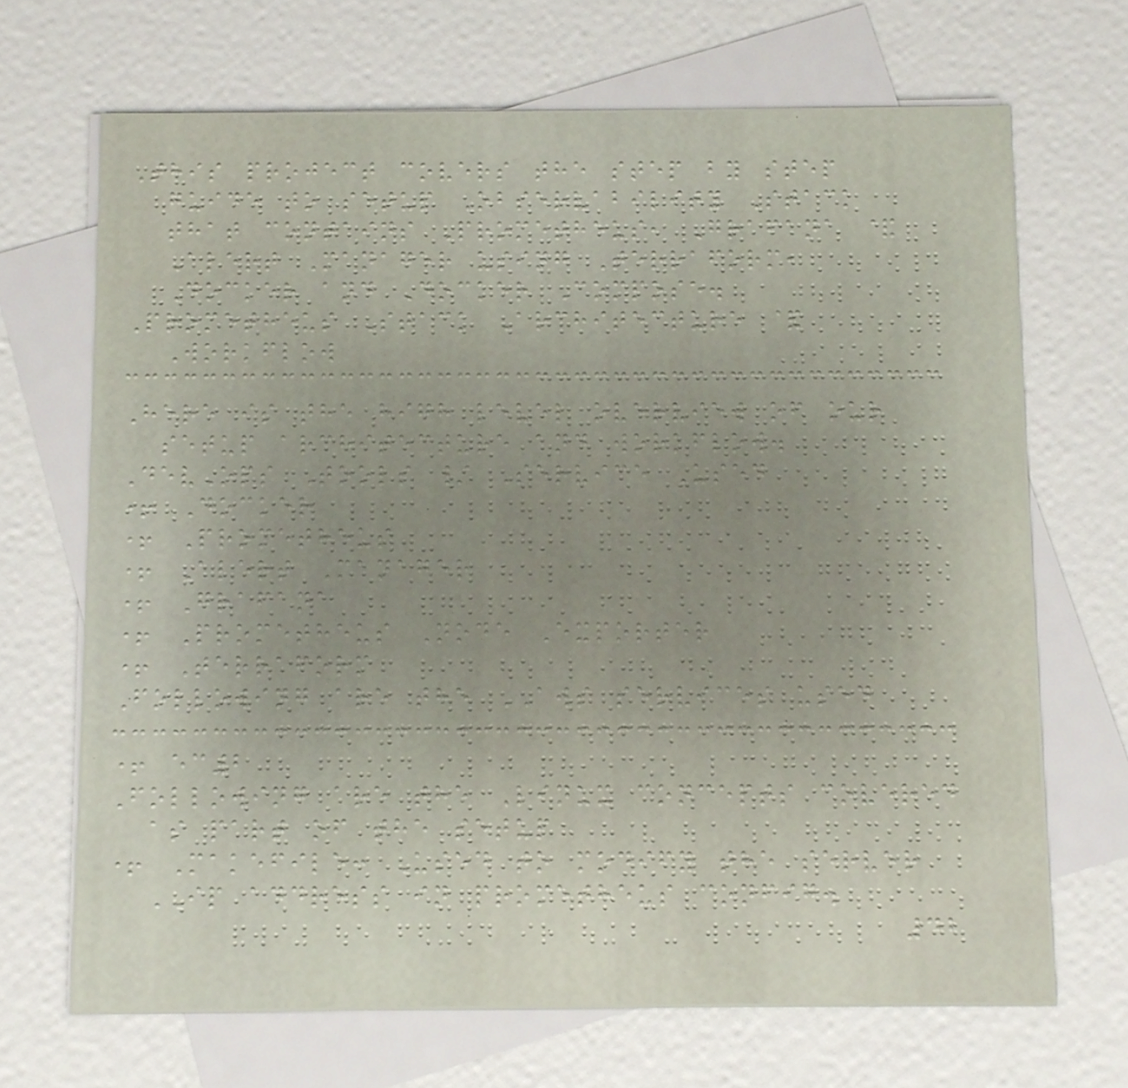This project covers the step by step
guide to setup Observability Stack
that contains Prometheus, Grafana &
Alert Manager using Terraform,
Docker and Docker Compose.
Prometheus Stack Architecture &
Workflow
Here is the high level overview of our
setup architecture and workflow.
DevOps Tools / Service Used
+ Docker
+ Prometheus
+ Alert Manager
+ Grafana
+ Prometheus Node Exporter
+ Terraform
Following are the AWS services used
+ ec2
Following are the Linux concepts covered
as part of the setup
+ Makefile: Used to modify the server
IP address in prometheus config.
42
